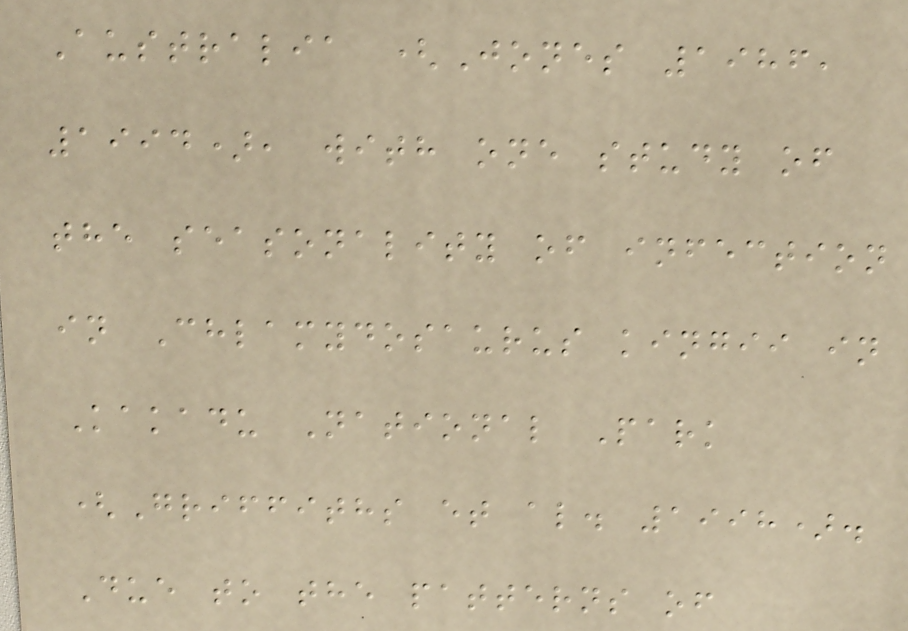Australia (Jones 1986,
1994), with one study of
the seasonality of infection
in Chlamydosaurus kingii in
Kakadu National Park
(Griffiths et al. 1998).
Due to the patterns of
